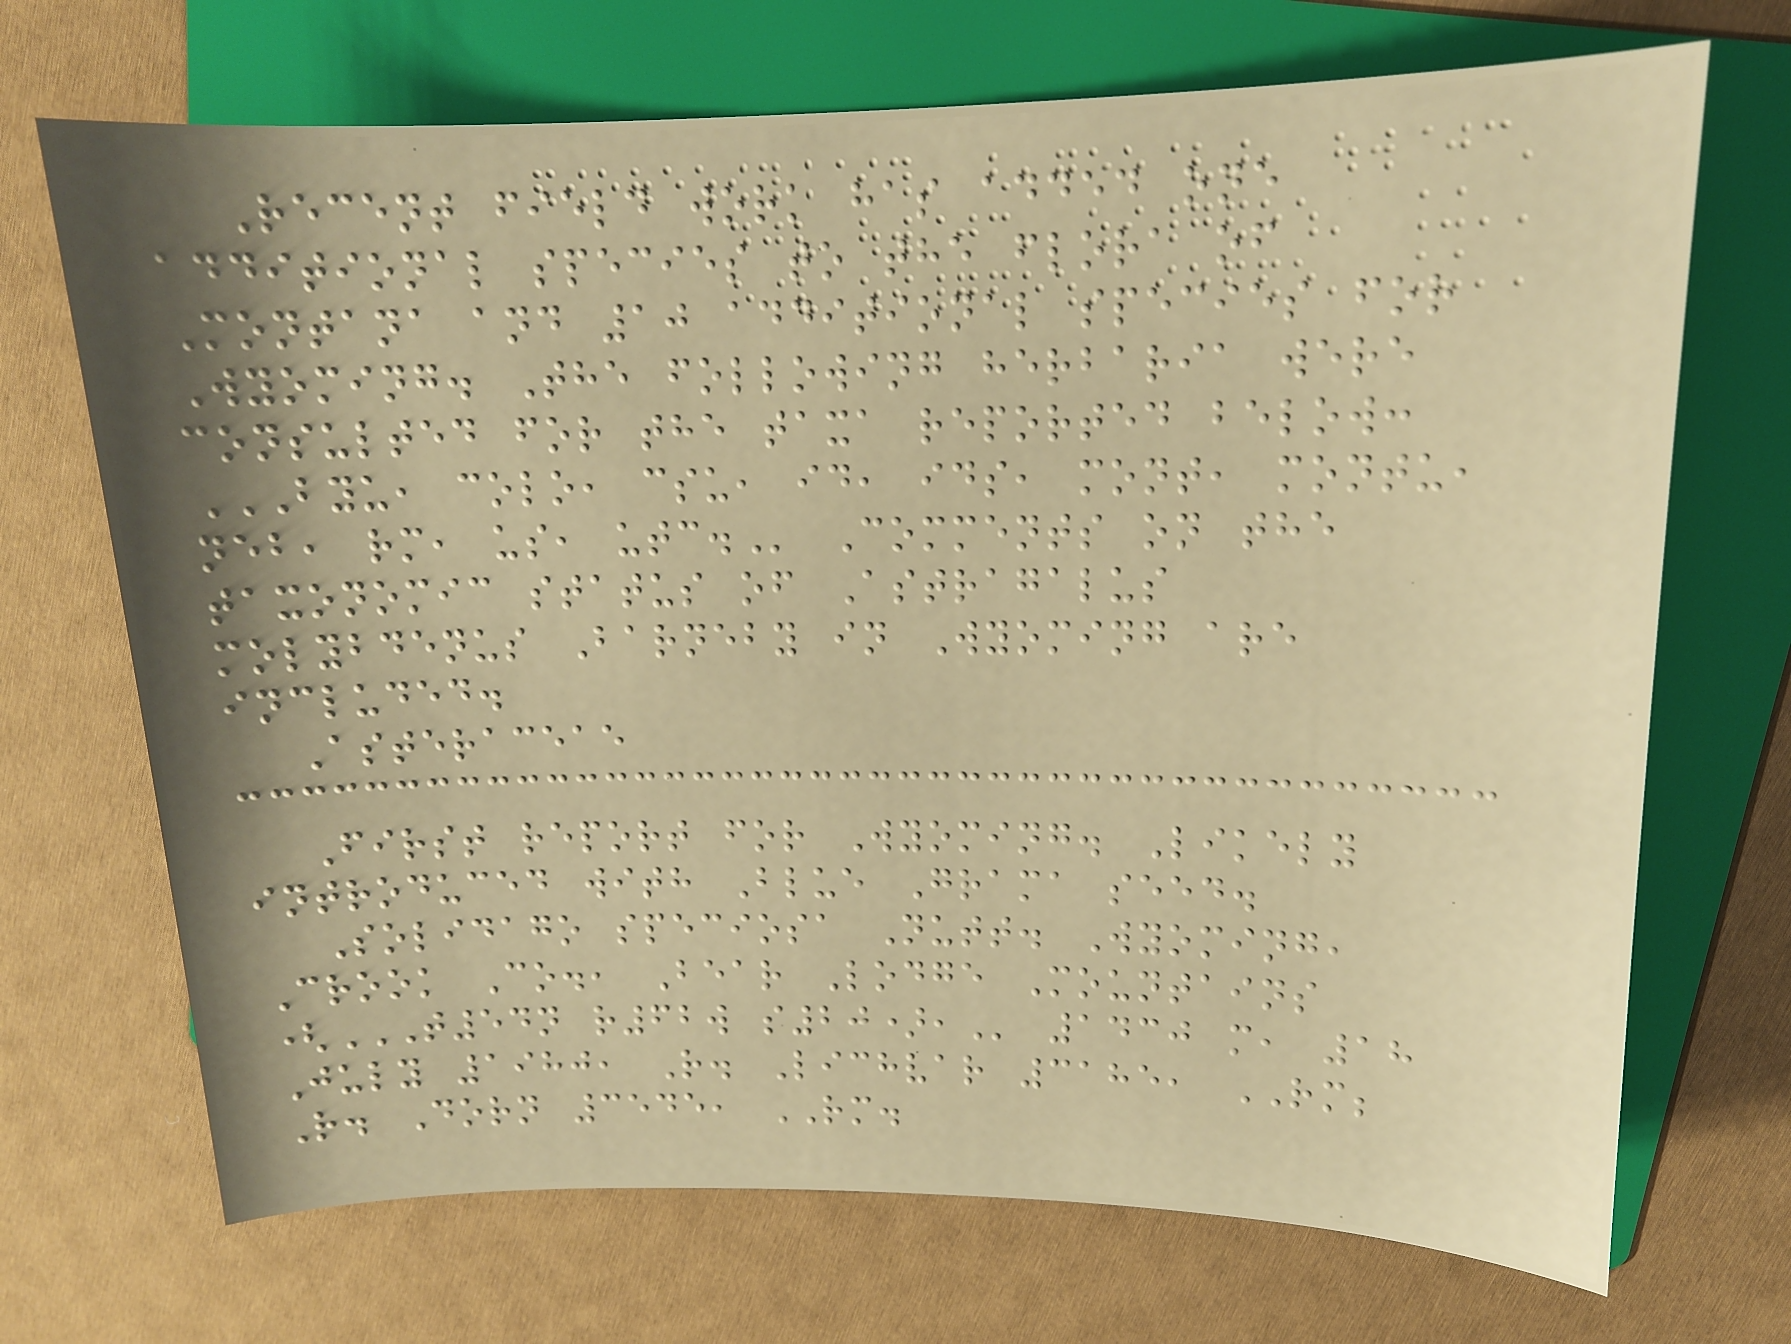Recent field work has added one
additional species to the flora of
Montana and 10 additional species for
Wyoming. The following herbaria were
consulted for the taxa reported below:
BYU, COLO, CSU, ID, IDS, MONT, MONTU,
NEB, RM, US, UTC. Comments on the
taxonomic status of Astragalus
molybdenus Barneby in Wyoming are
included.
Asteraceae
First report for Wyoming. Likely
introduced with Blue Grama seed.
Solidago speciosa Nutt. Wyoming,
Crook Co., Bear Lodge Mountains
(T54N R62W S20), 1430 m, 18
July 1980, R. Lichvar 3185, RM;
R. Dorn 3545, RM.
